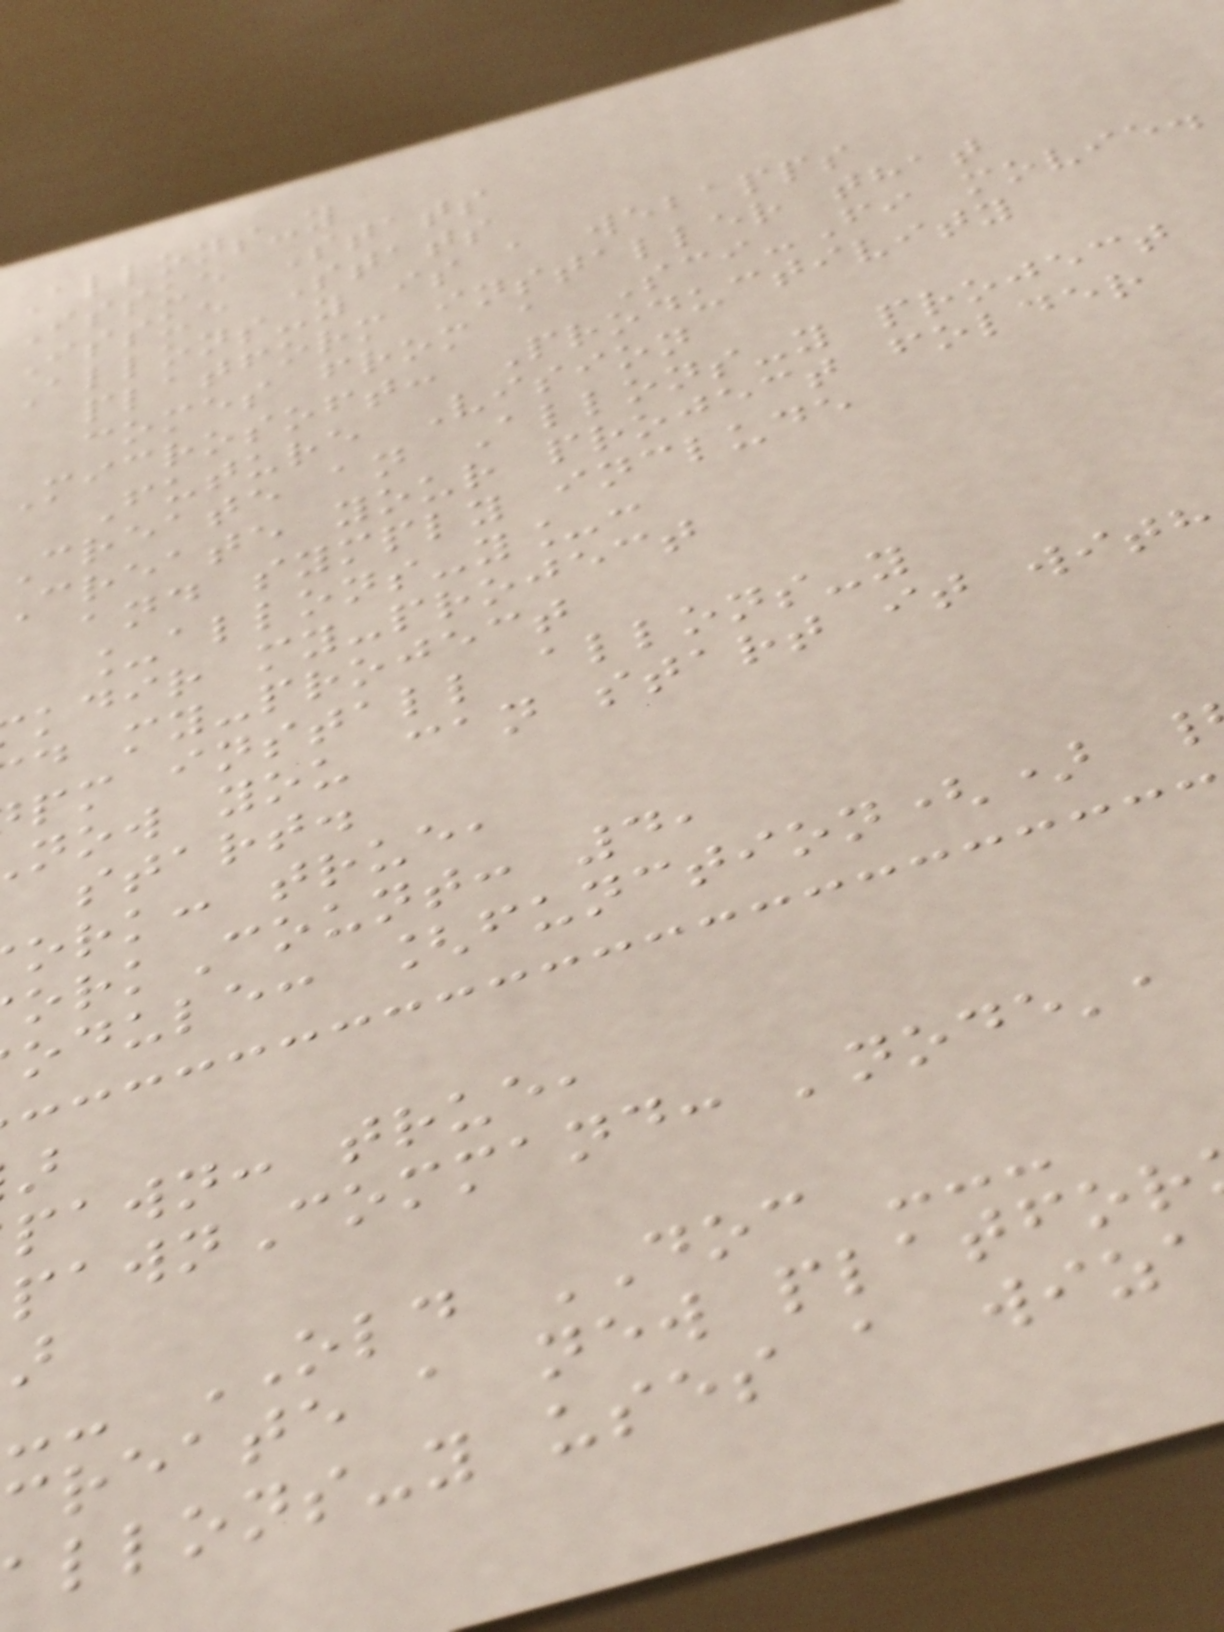Allons-y
Issue Stats
Issue Stats
Allons-y is a webapps
platform installer that
comes from a Sci-Fi movie.
Microsoft: Productivity
Future Vision
create an Allons-y project
create your project folder
and symply include
_allons-y_:
kdir my-project
d my-project
pm install allons-y
now you can start it with
start.
ork: true,
orkCount: 4,
odule: [function()
pawn: true,
pawnCommand: 'node',
-- OLD DOC ---
create a new platfor
llons-y uses a wiza
